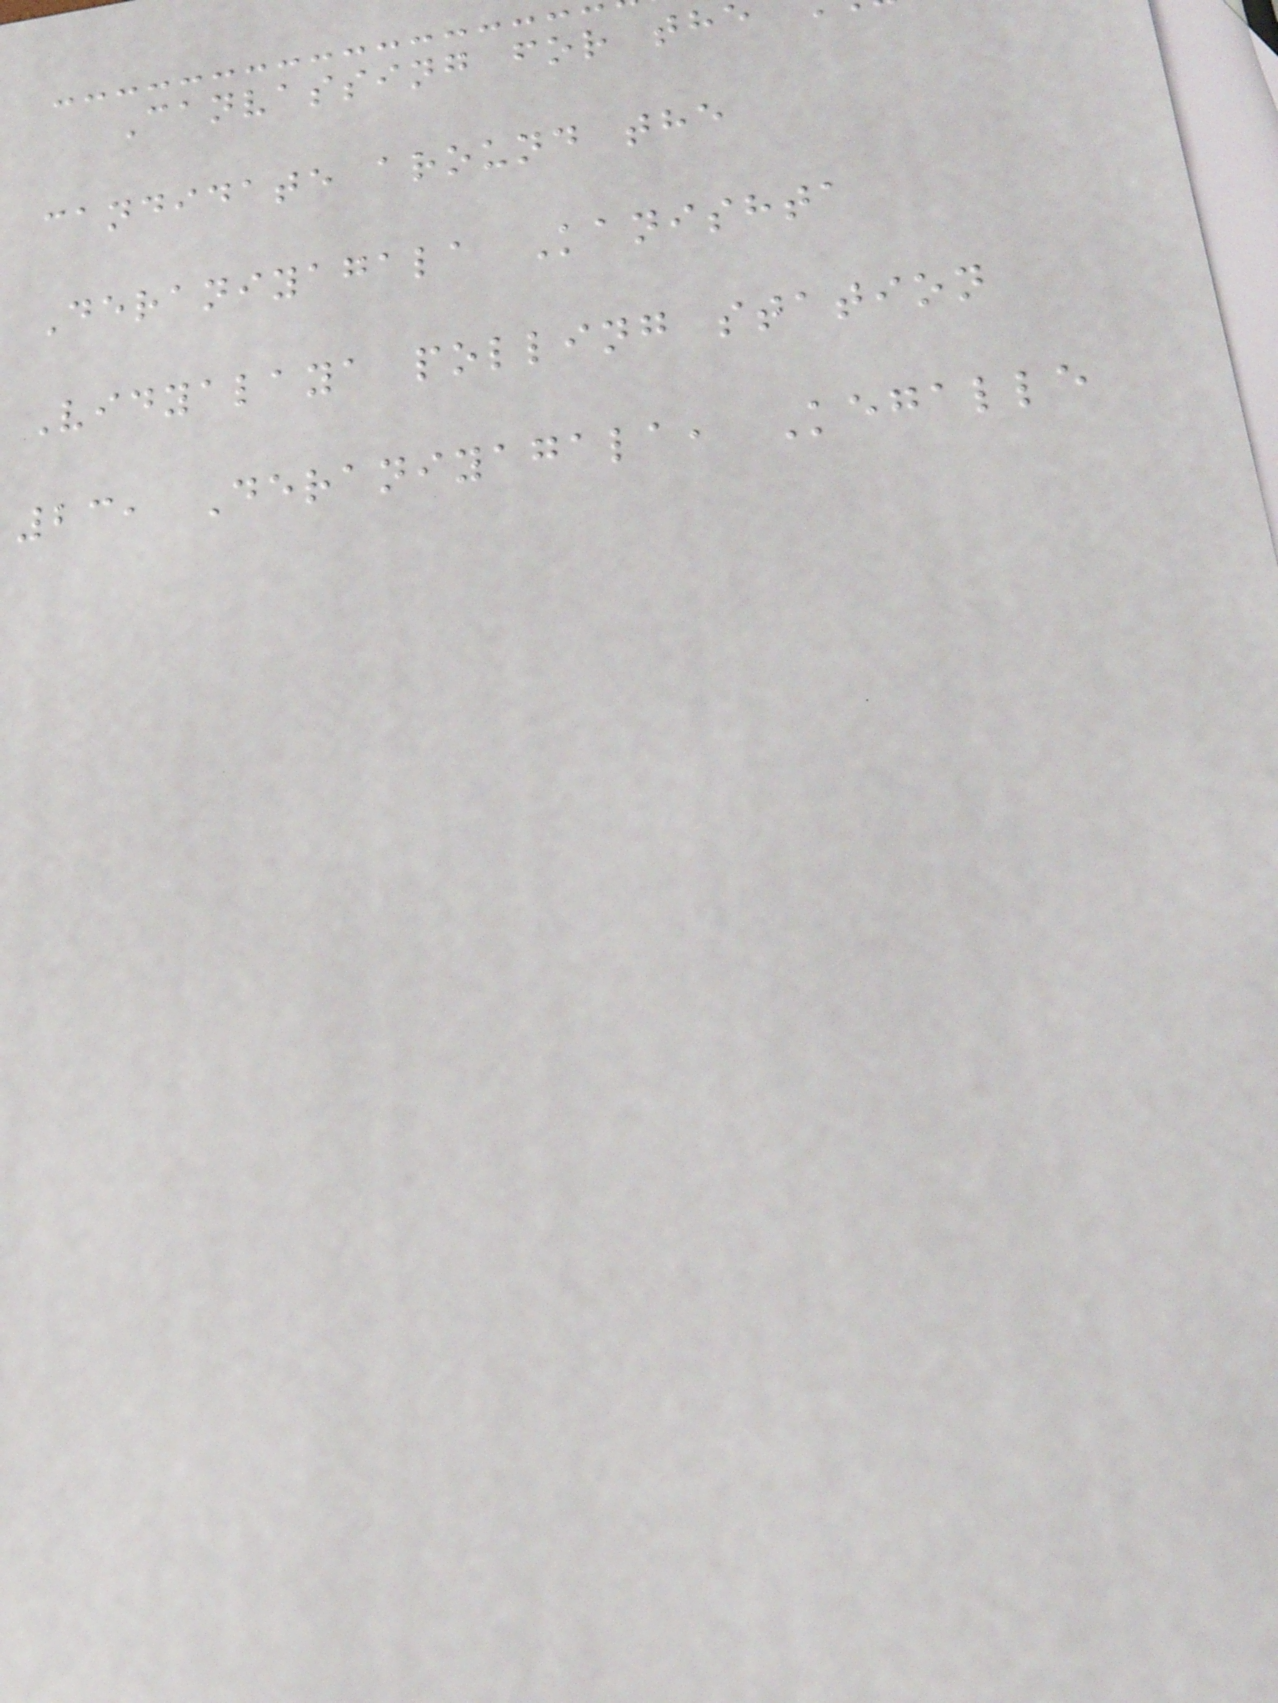Canvassing for th
candidate around the
Deraniyagala Kanishta
Vidyalaya polling station
23, Deraniyagala, Kegalle
